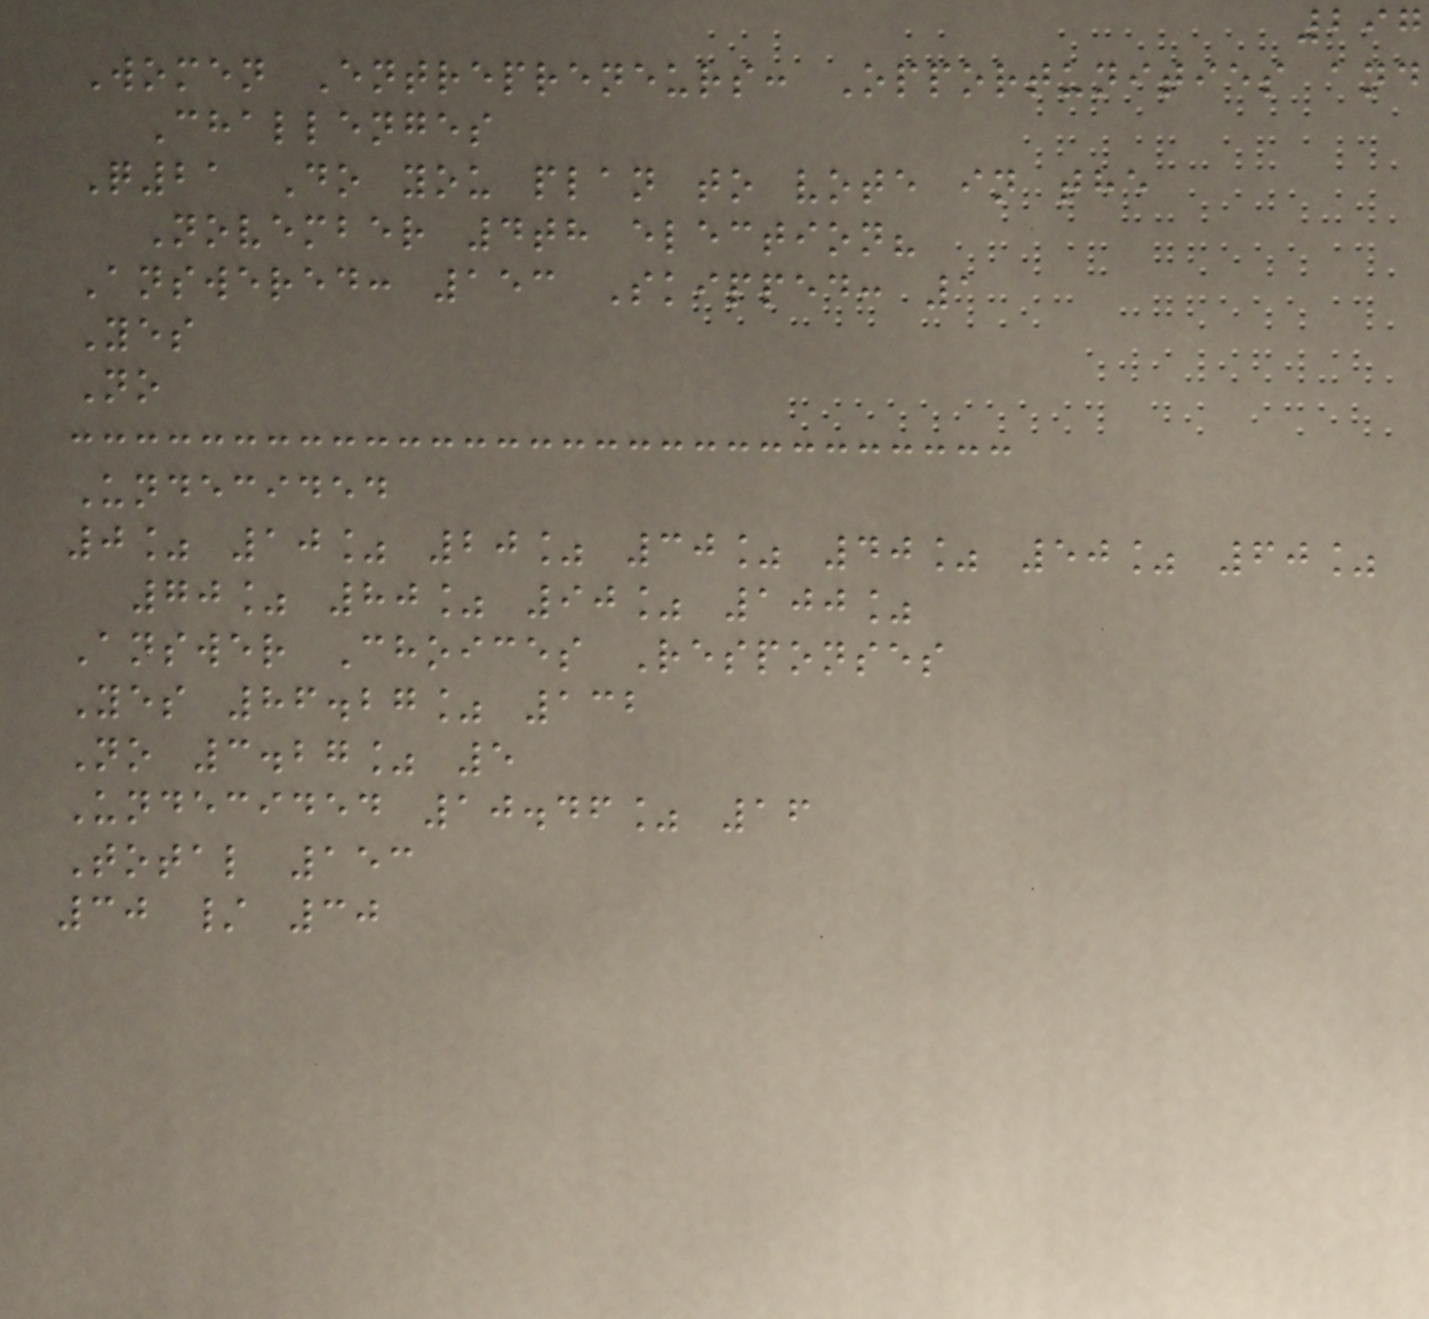297
Women Entrepreneurs: Opportunities and
Challenges
Q21 Do you plan to vote in the
November 4th election?
Answered: 153 Skipped: 1
Yes
No
Undecided
0% 10% 20% 30% 40% 50% 60%
70% 80% 90% 100%
Answer Choices Responses
Yes 86.27% 132
No 3.27% 5
Undecided 10.46% 16
Total 153
30 / 30
